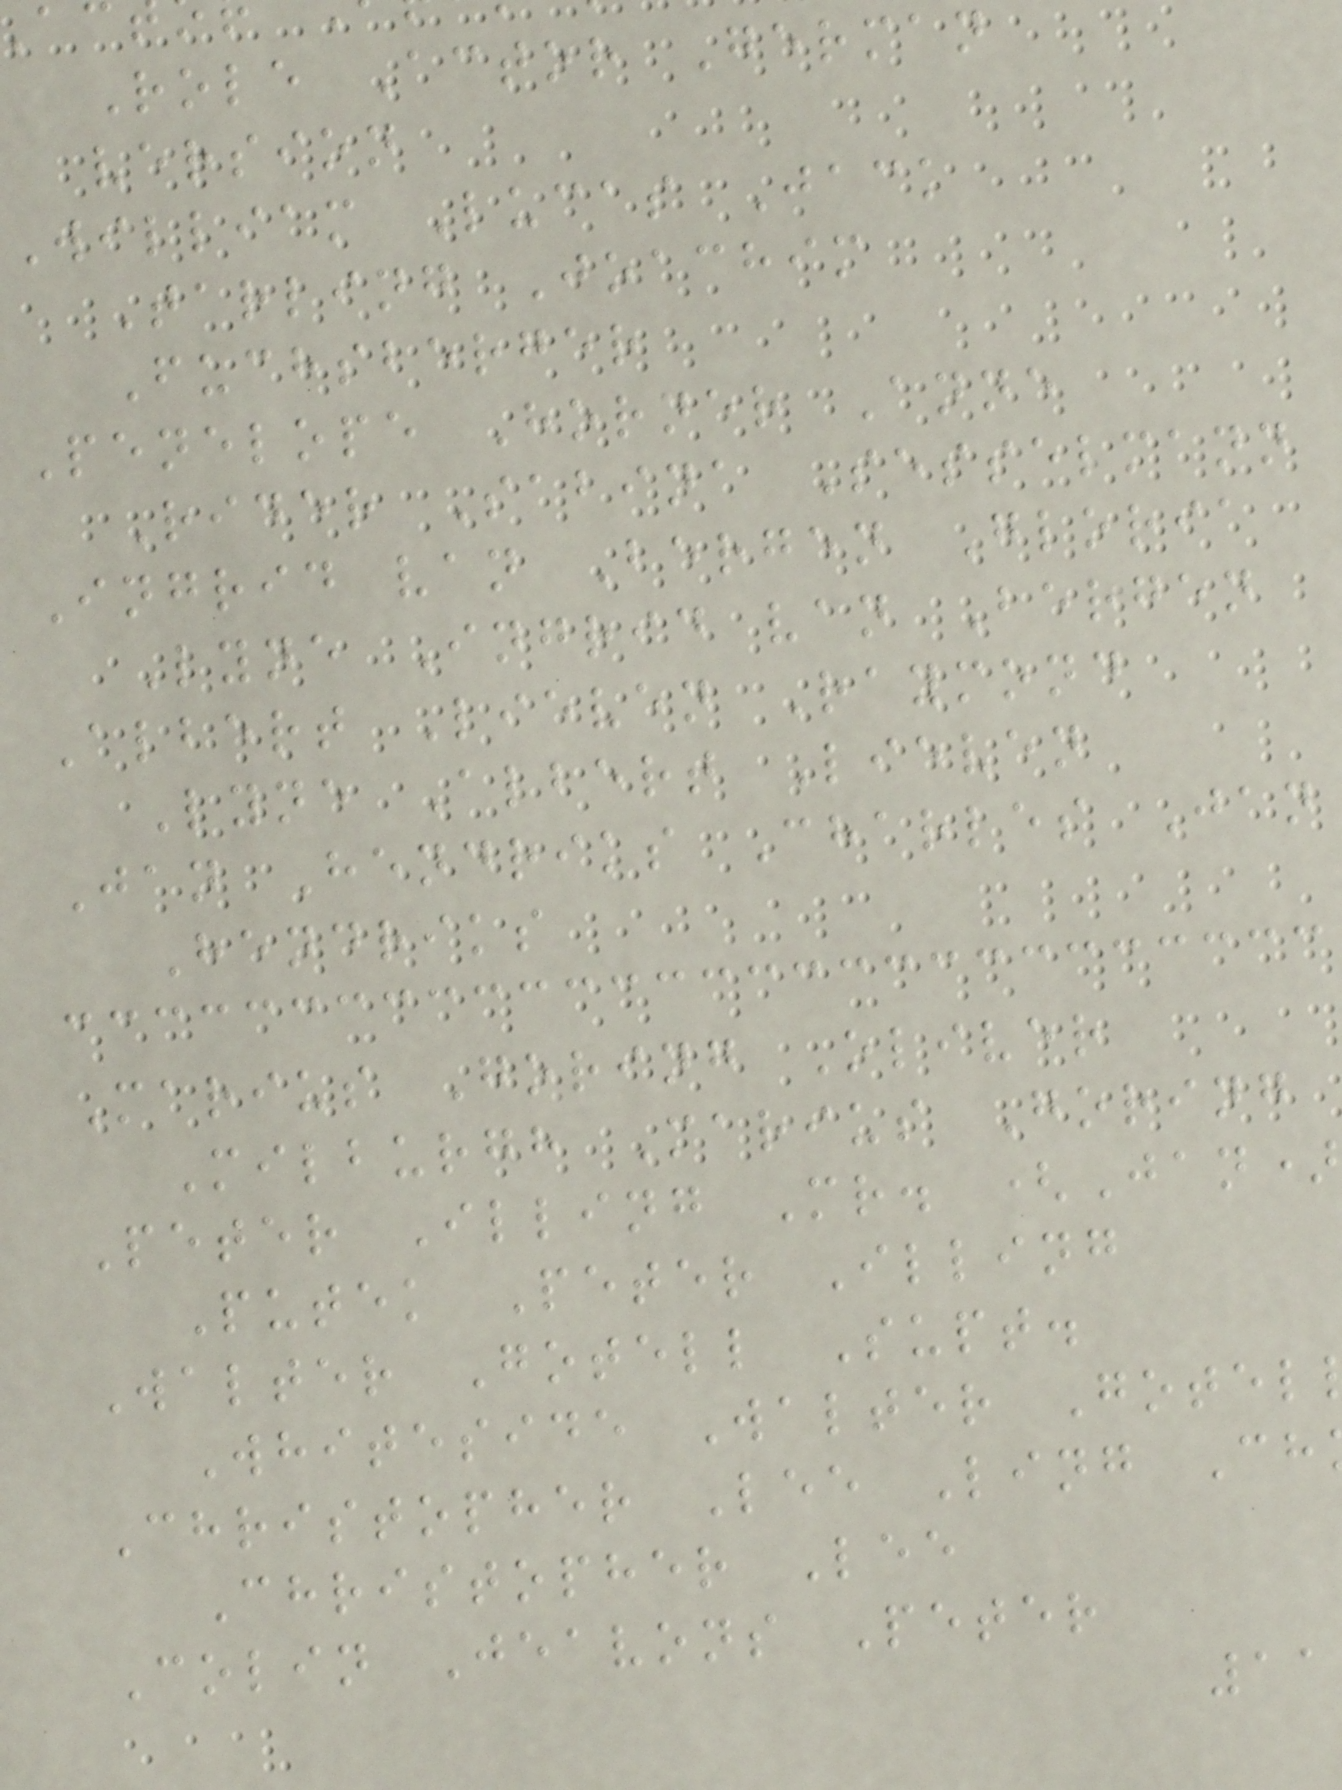Role Actor German
version
William Lucas Jack
Tarling Joachim
Fuchsberger
Penelope Horner Anne
Rider Sabina Sesselmann
Ingrid van Bergen Gloria
Lyne Ingrid van Bergen
Albert Lieven Raymond
Lyne Albert Lieven
Jan Hendriks Charles Jan
Hendriks
Marius Goring Oliver
Milburgh Marius Goring
Peter Illing Mr. (Jan)
Putek Peter Illing
Walter Gotell Supt.
Whiteside Walter Gotel
Christopher Lee Ling Ch
Christopher Lee
Colin Jeavons Peter
